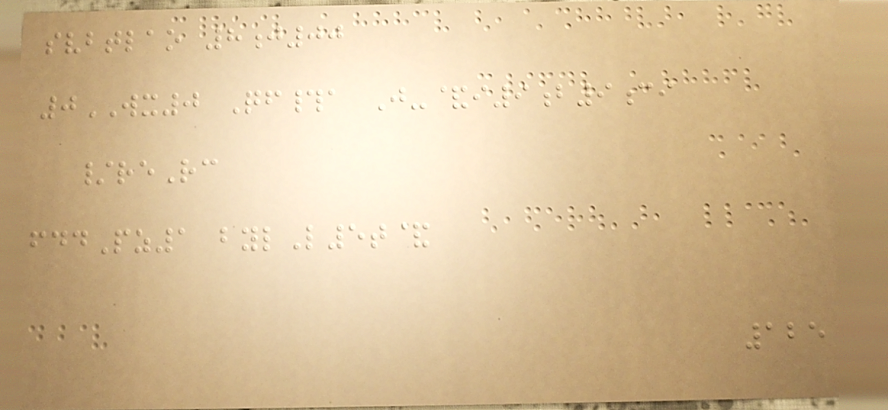svbtlao 8j00
0WX0 Qf#a J-&i9b9ci
/reRc
fddPz1 bylL5t&
125
